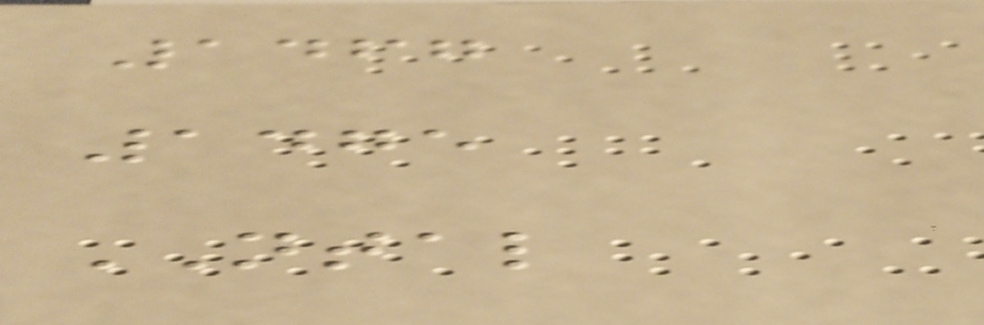1467
1475
NTAL
